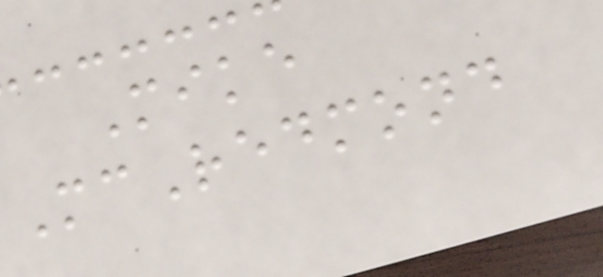Mike
McRedmond
